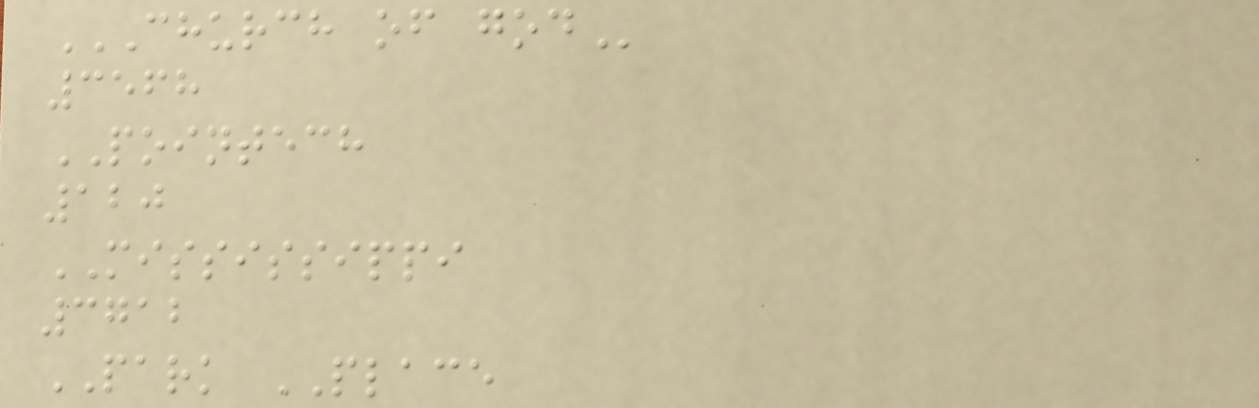CHURCH OF GOD
3568
POINTECH
120
MISSISSIPPI
3712
PARK PLACE
